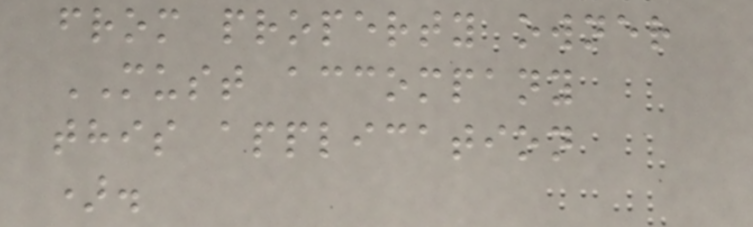from property owner
MUST accompany
this application
).
